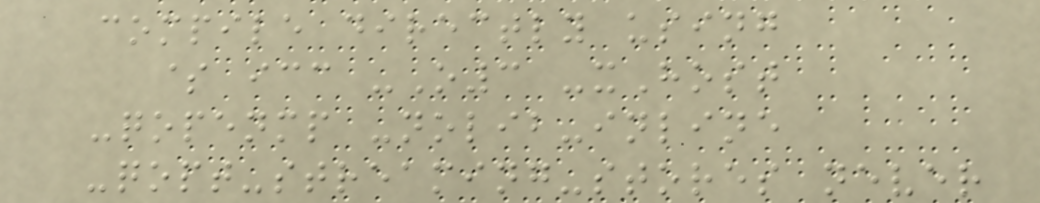compile directly using
$ icc -O3 -xHost
-qopenmp -nolib-inline
-qopt-streaming-stores never
